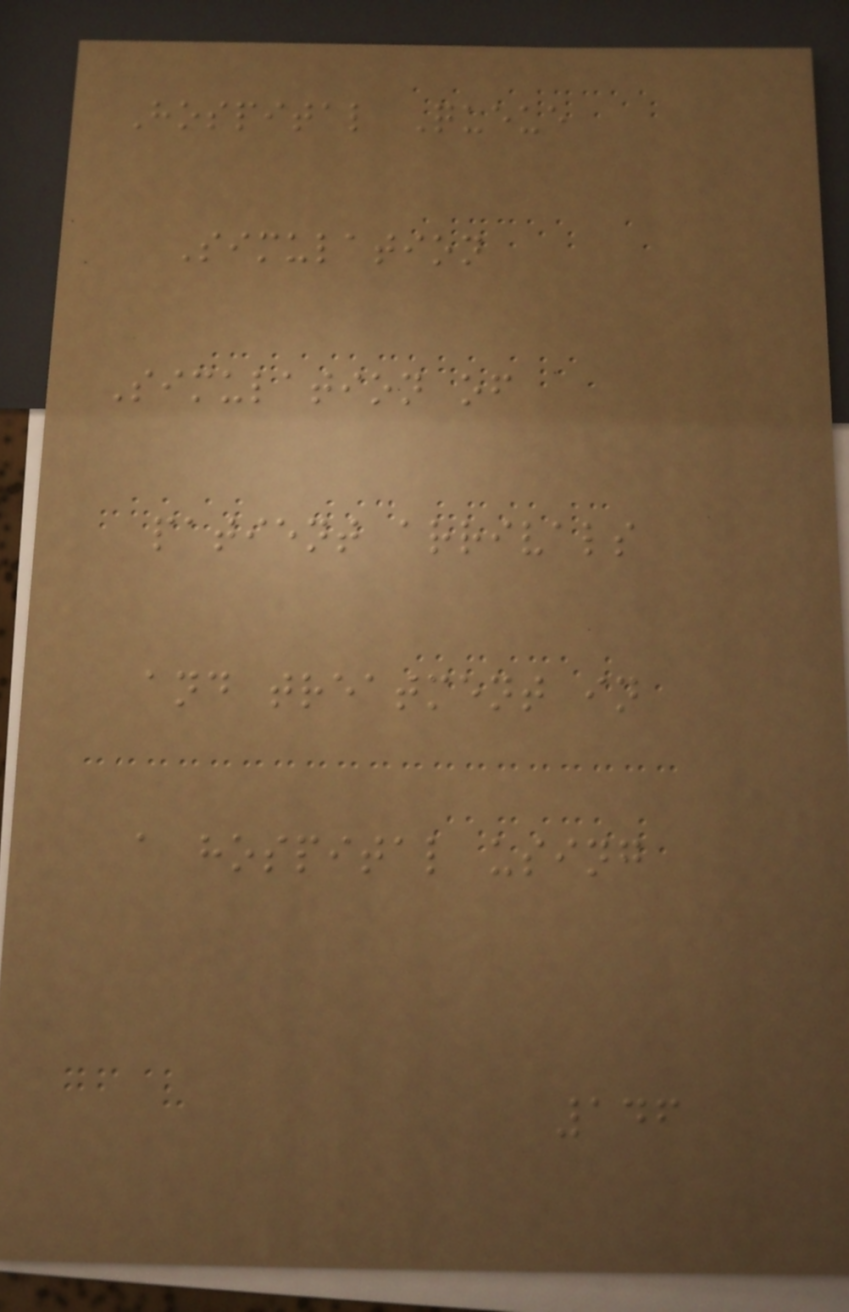Hospital Queue
Simulation
Simulation of
patient arrivals
and treatment in
a hospital using
146
